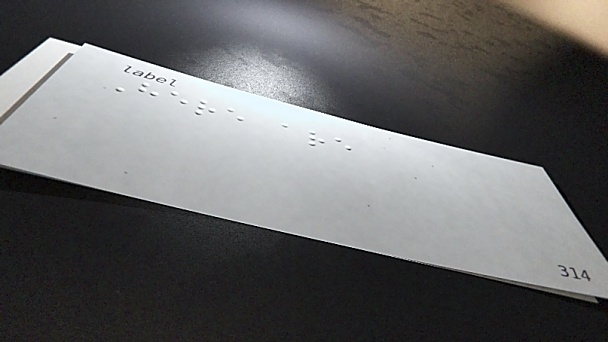Here are
